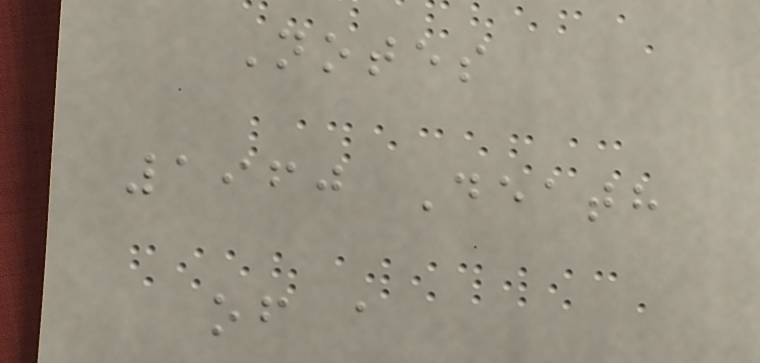Notes
1960 Death
of a
